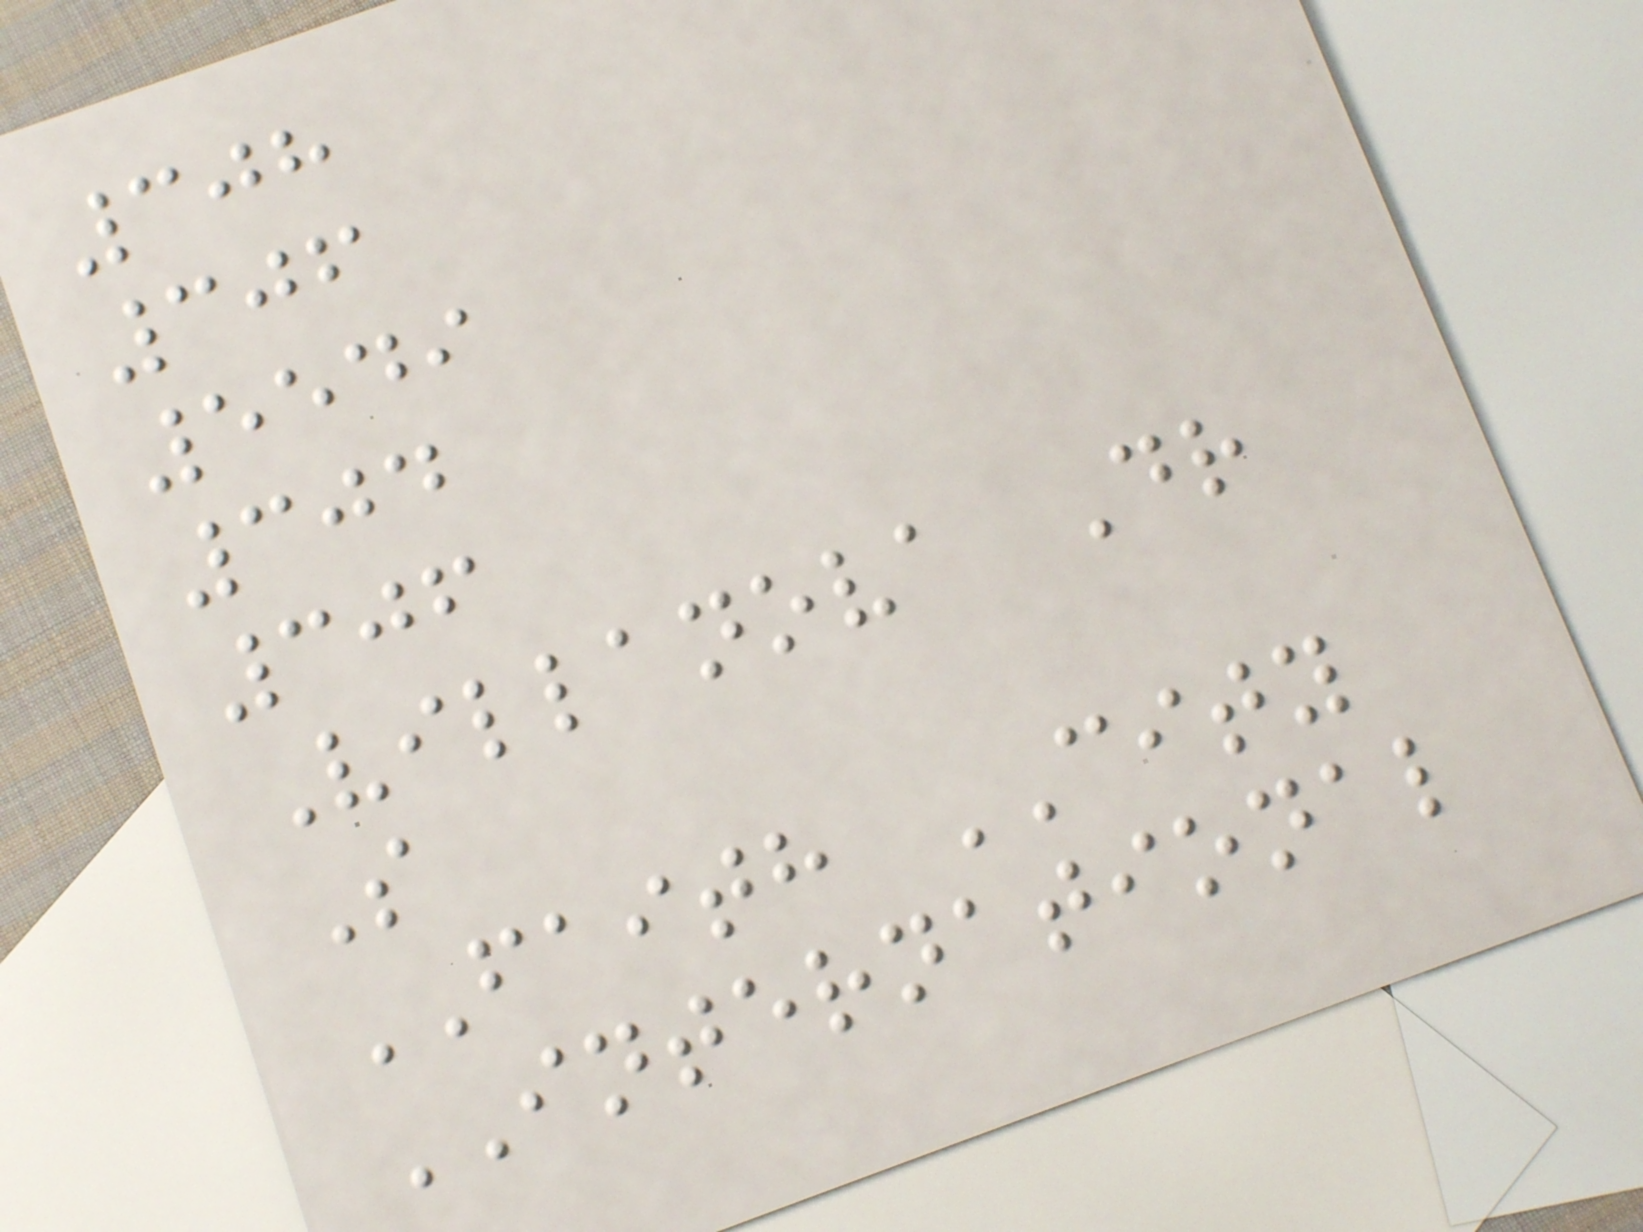308
306
5549
304
306
Villanova Dr
S
FAITH CITY
INTERNATIONAL
